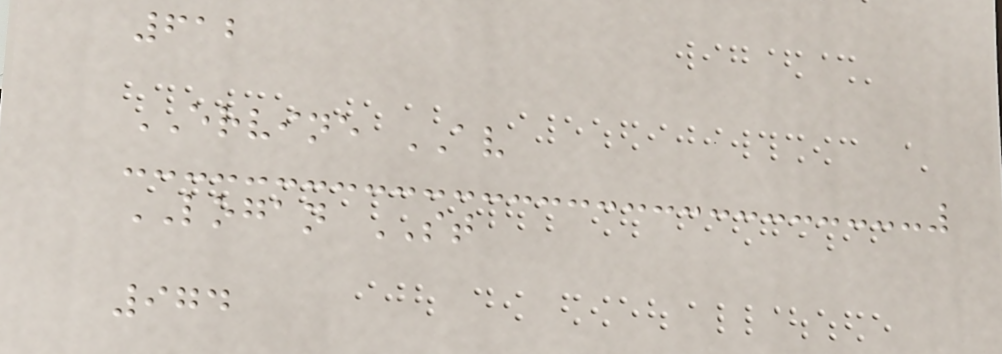612
ERVINE AV
LOGAN ST
974
